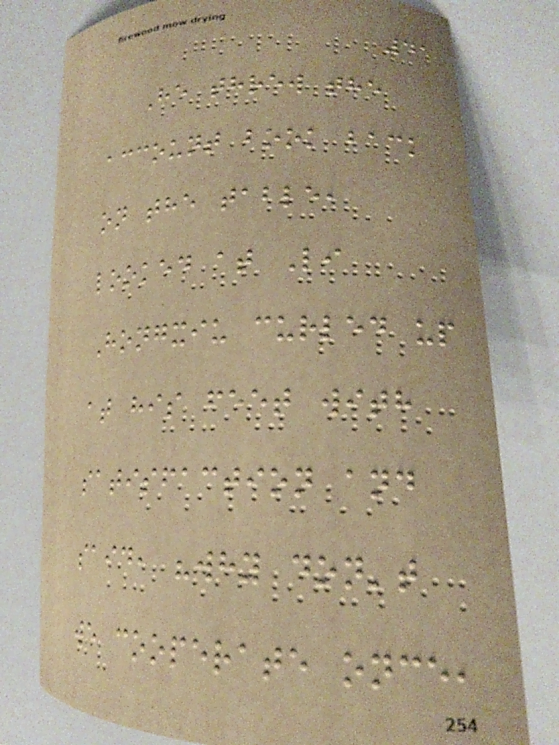41
He threw the
account book back
on the table,
looked at Li
Hongxiu curled up
at his feet with
satisfaction and
said, "why don't
we cooperate once,
